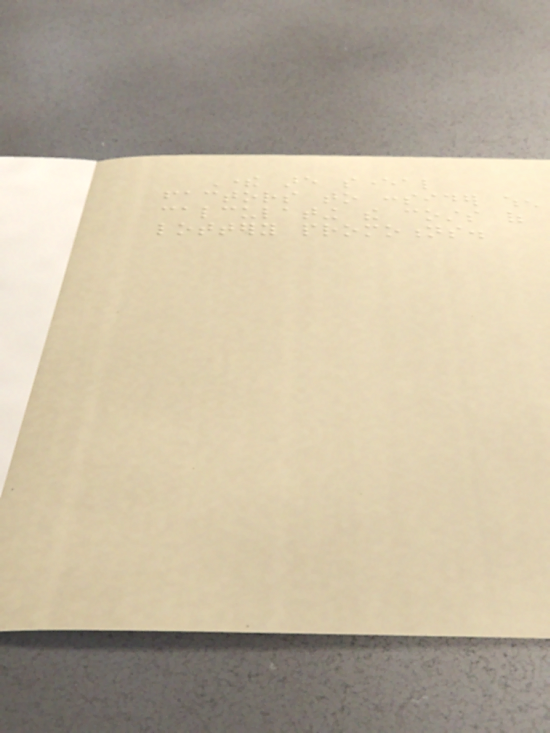There are several
factors to consider when
calculating the costs of
lottery promotions.
